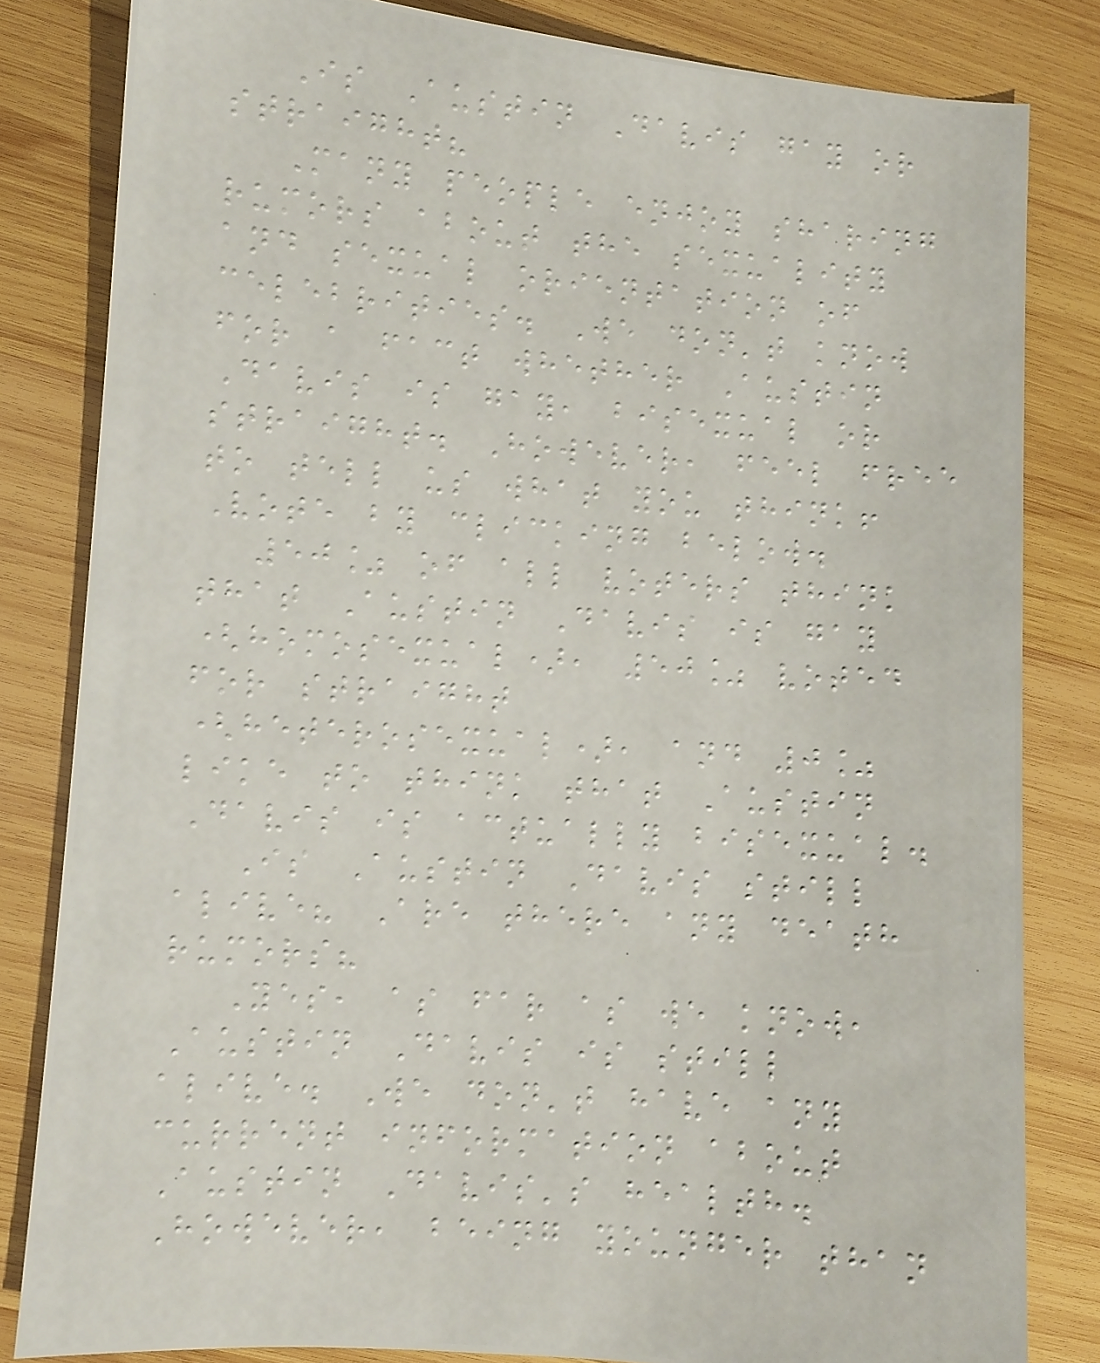Is Austin Davis gay or
straight?
Many people enjoy sharing
rumors about the sexuality
and sexual orientation of
celebrities. We don't know
for a fact whether Austin
Davis is gay, bisexual or
straight. However, feel free
to tell us what you think!
Vote by clicking below.
50% of all voters think
that Austin Davis is gay
(homosexual), 50% voted
for straight
(heterosexual), and 0%
like to think that Austin
Davis is actually bisexual.
Is Austin Davis still
alive? Are there any death
rumors?
Yes, as far as we know,
Austin Davis is still
alive. We don't have any
current information about
Austin Davis's health.
However, being younger than
